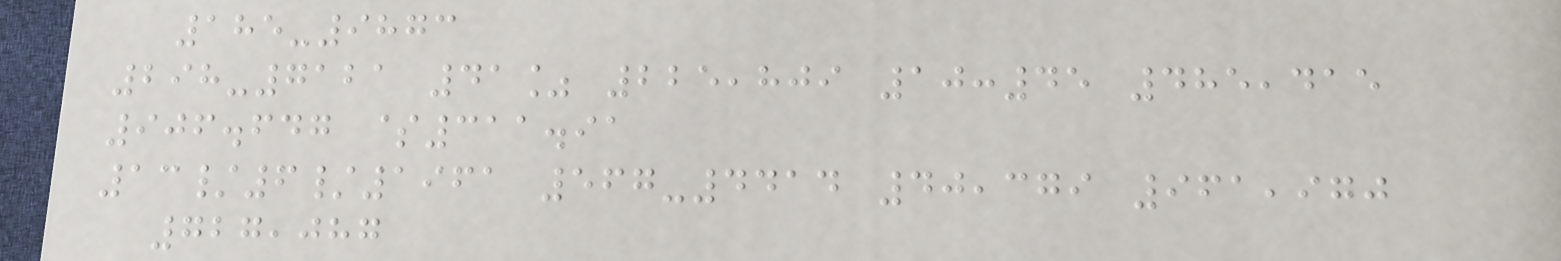185-9873
298-7121 41% 225,809 10:45 485,415
906.647 $311.91
13/6/1961 567-4414 40,379 961,970
727,087
